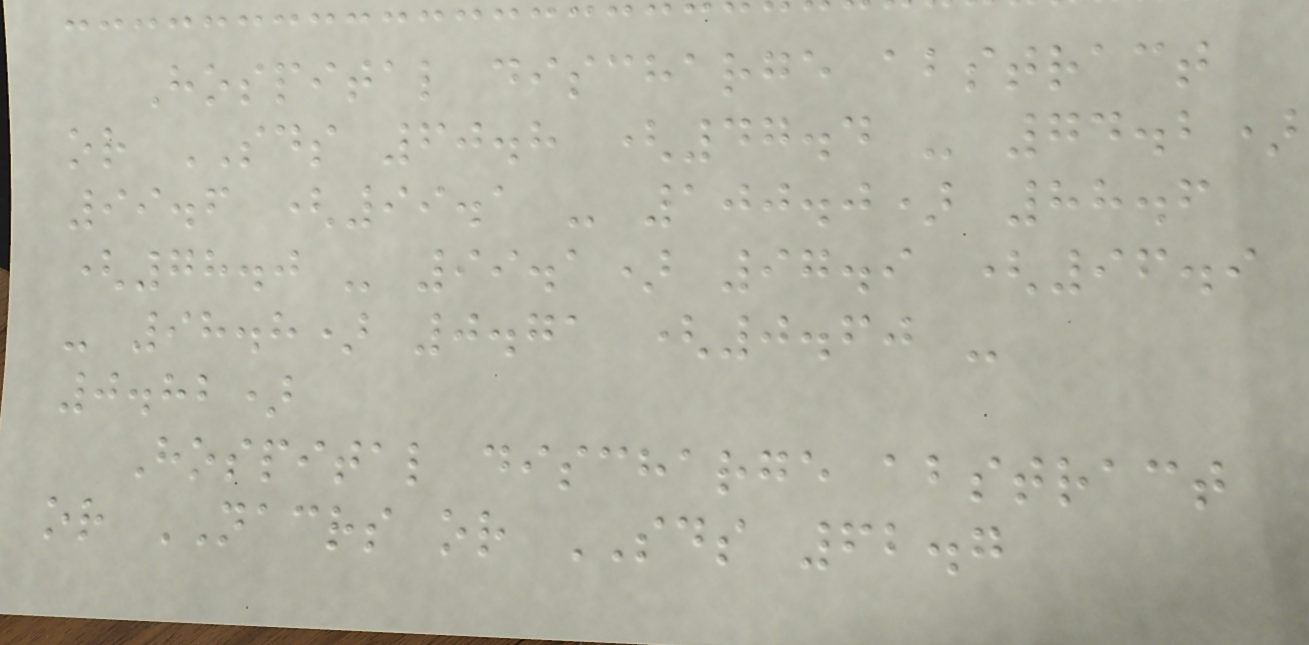Hospital discharge abstract
or SDS 60.8 (47.4 - 74.2)
99.6 (99.1 - 100.0) 88.6
(78.0 - 99.1) 97.9 (96.9
- 98.8) 0.71 (0.60 -
0.82)
Hospital discharge abstract
or NACRS or SDS 62.7
